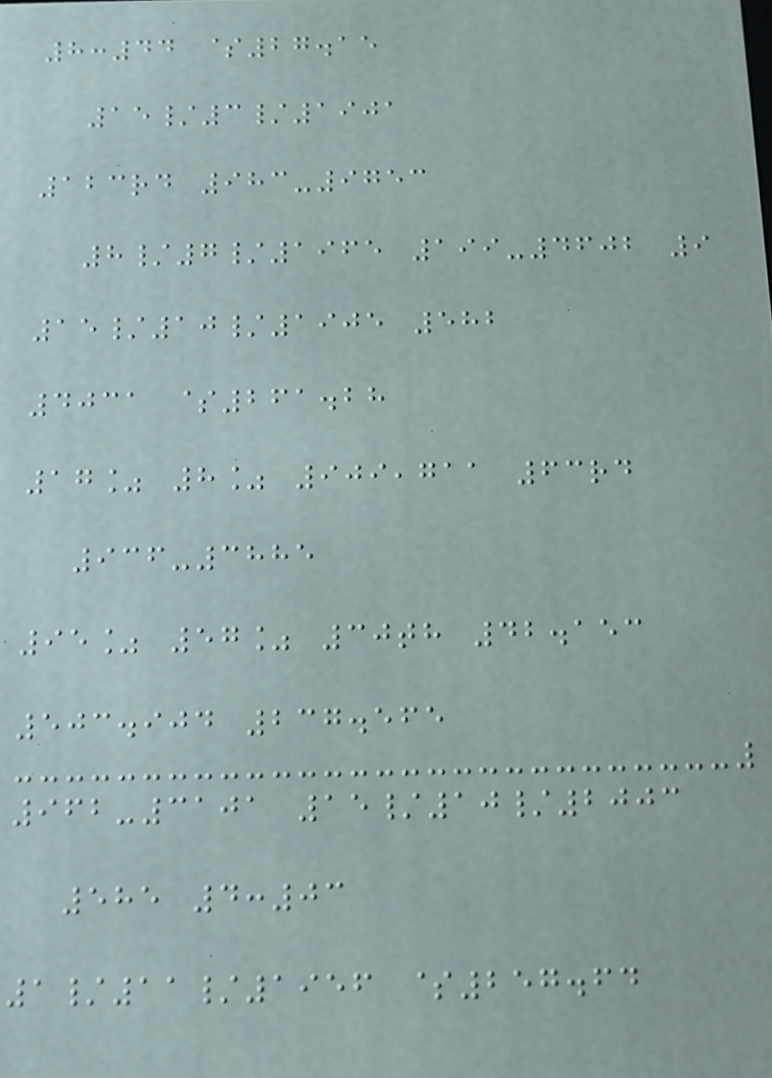8:44 $27.15
15/3/1901
123rd 983-9753
8/7/1965 199-4602 9
15/10/1905 582
4031 $261.28
17% 8% 909,711 63rd
936-3885
95% 57% 30th 42.153
503.904 237.565
962-3101 15/10/2003
585 4:03
1/11/1956 $257.64
